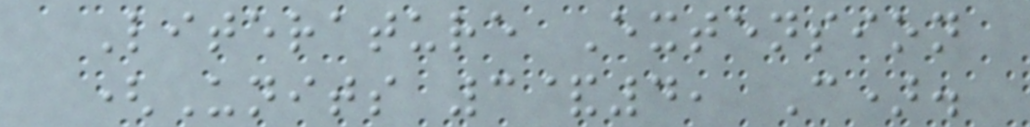Literature Extension
(Units 3&4, C).
